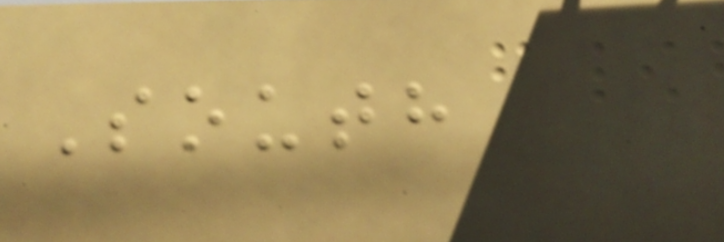South
